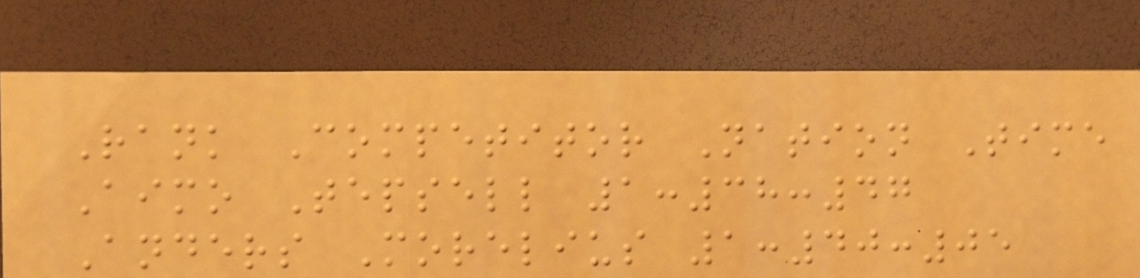Rank Competitor Nation Time
Aimo Tepsell 1:38:47
Anders Morelius 1:40:05
